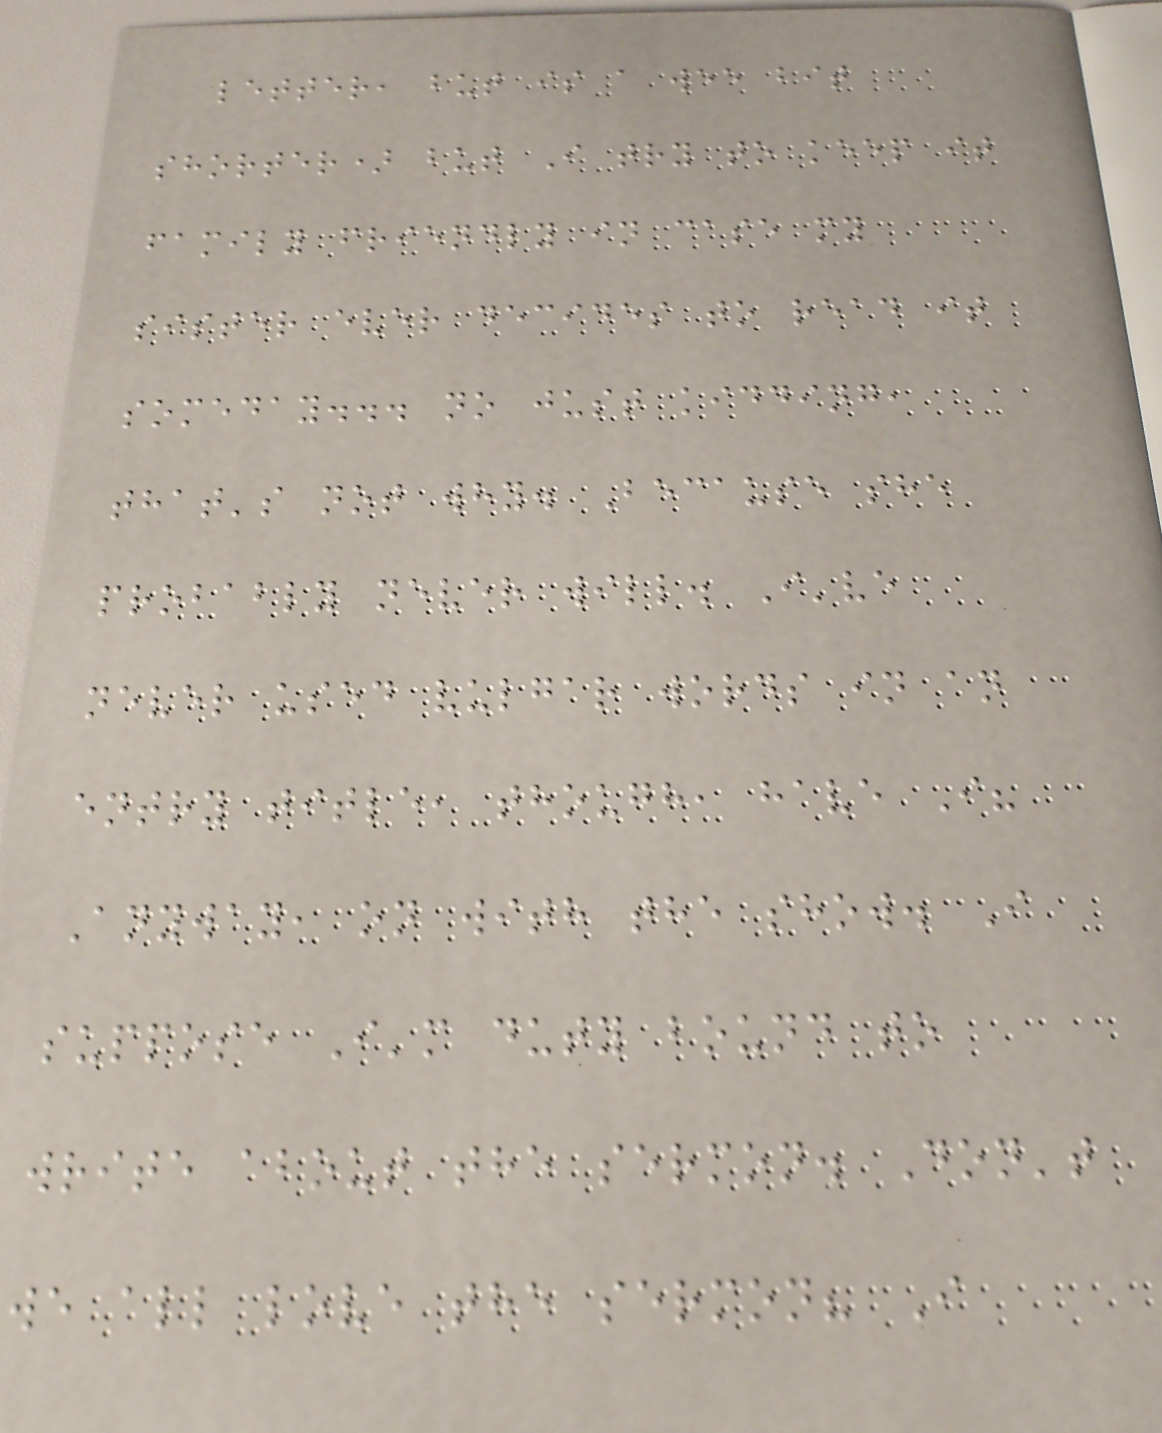letter, but is a wee bit
shorter) but I try to keep it
family friendly in case my
sister ever decides to read it
someday... no just kidding,
that's not why. Because she
probably never will. I've
never used vulgar words in an
entry title, though, have I?
Anyway, on with the show. I
suppose I'm duty bound to
write about the sermon. Don't
we all love the sermon? I
